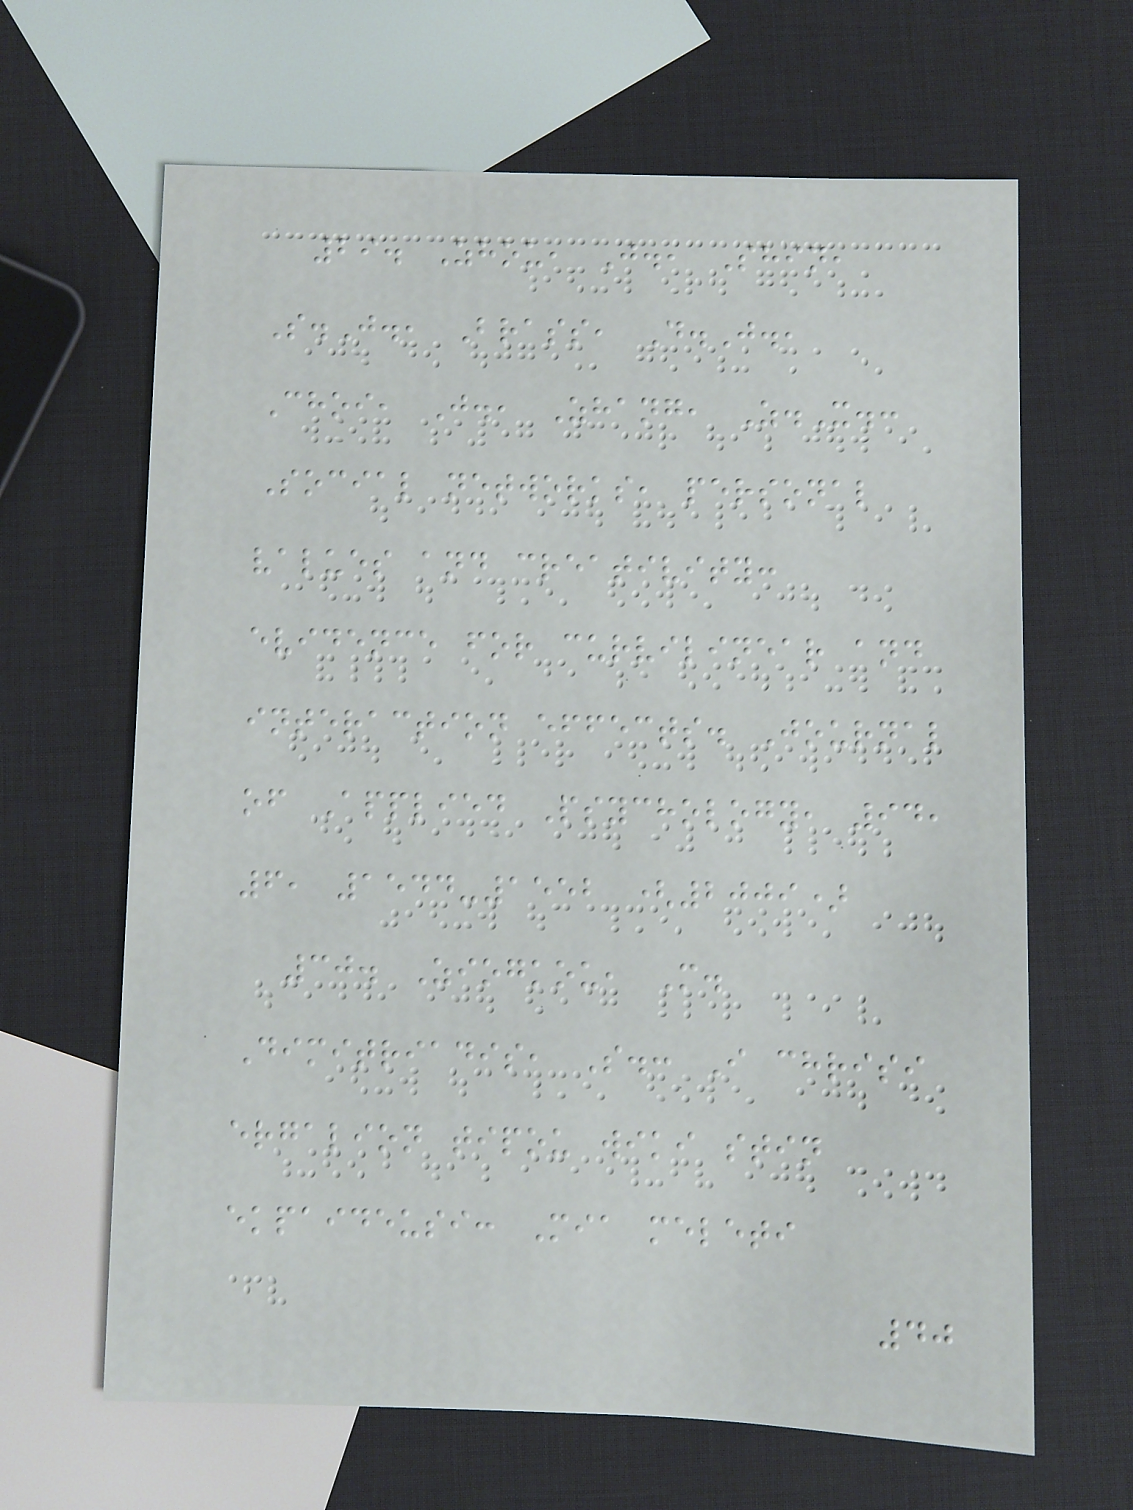29. Zhou, J., Shin,
S.J., Brass, D.J.,
Choi, J., Zhang, Z.X.:
Social networks, personal
values and creativity:
evidence for curvilinear and
interaction effects. Journal
of Applied Psychology, 94,
6, 1544-1552 (2009)
30. Ziogkou, M.
Dimitriadis, S.: I chrisi
ergalion tipou wiki stin
ekpaideusi: Mia meleti
40
